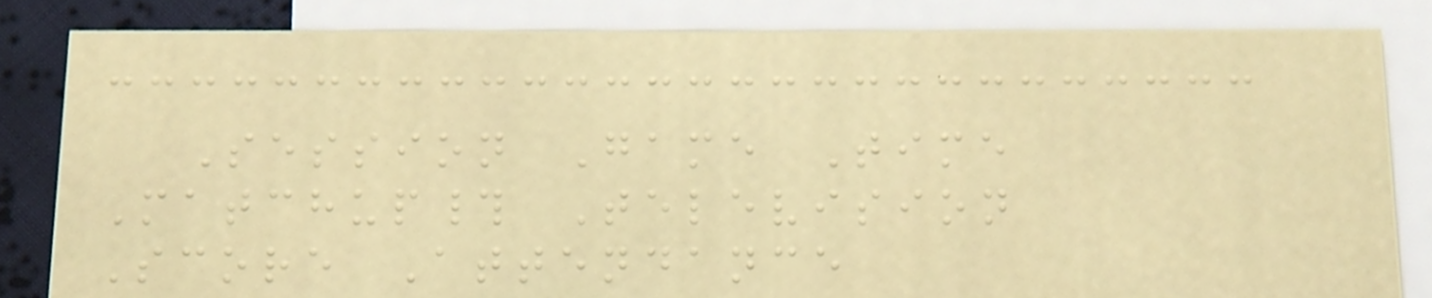Session Game Time
Matchup# Television
Score Attendance
